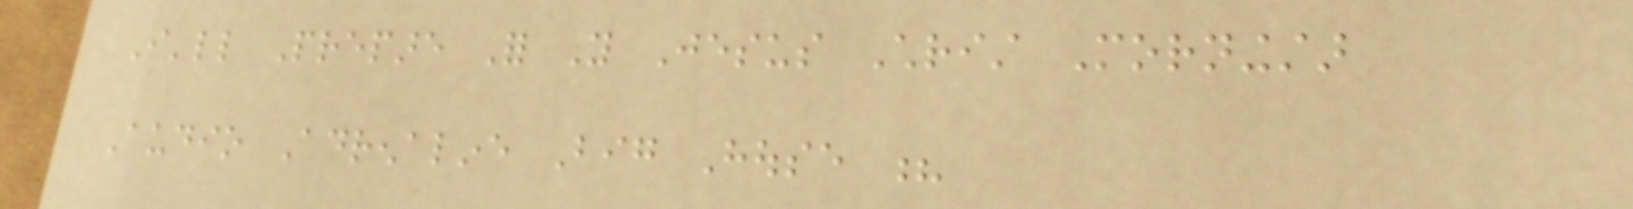I'll Prepare For You Jesus Christ Morningstar
Audio Adrenaline Big House ?
